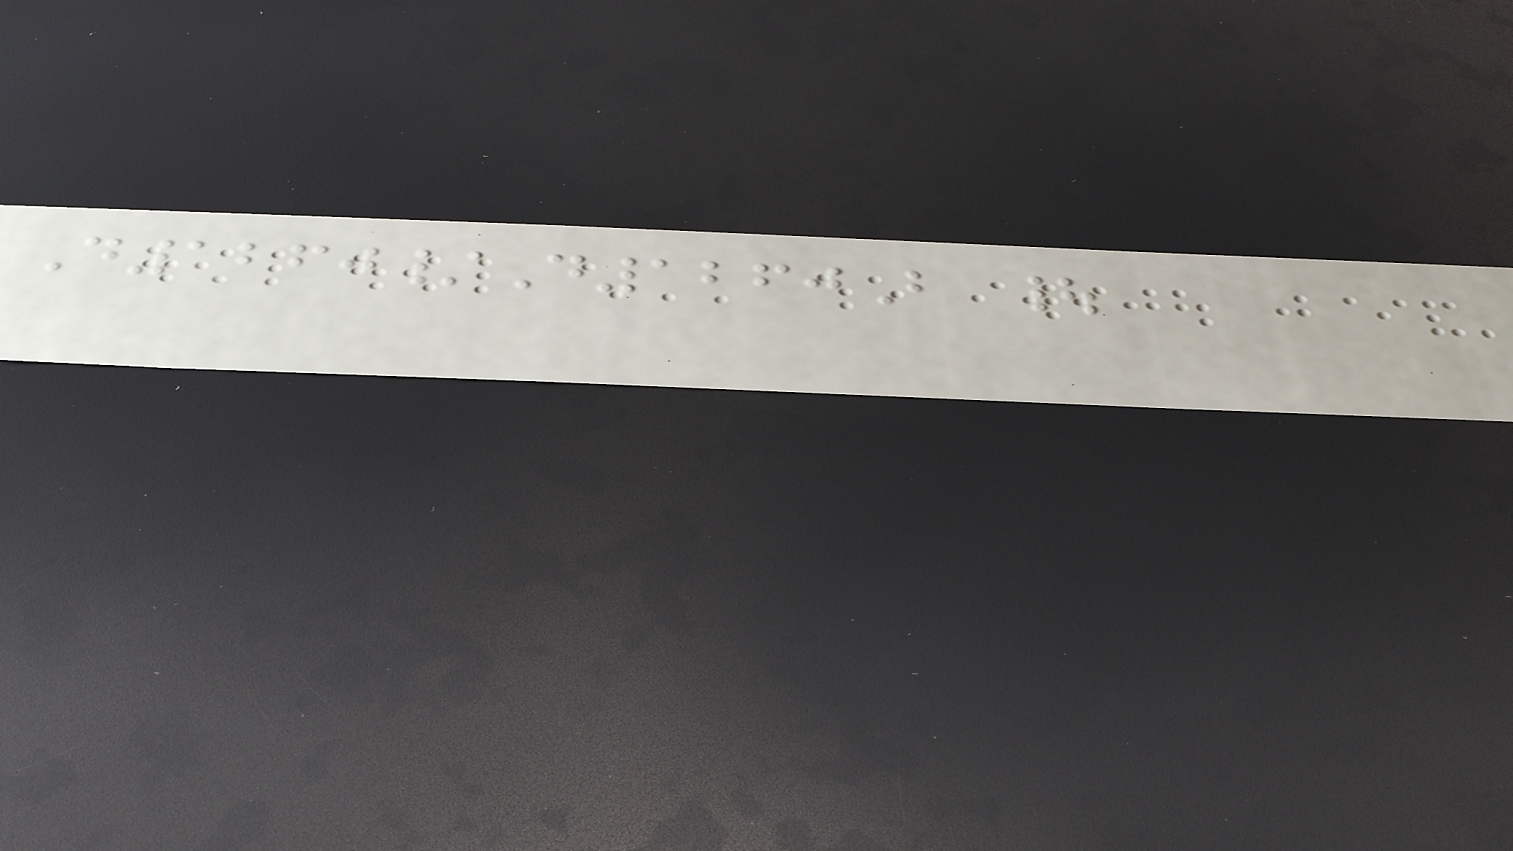D1260/D1260B |
